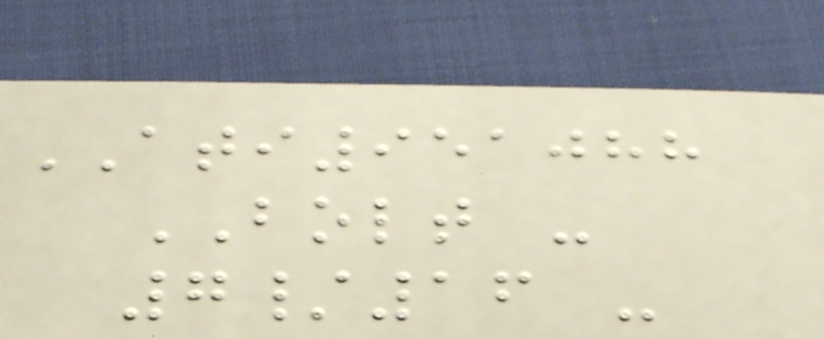ATI951088
BOLT -
7/16 -
